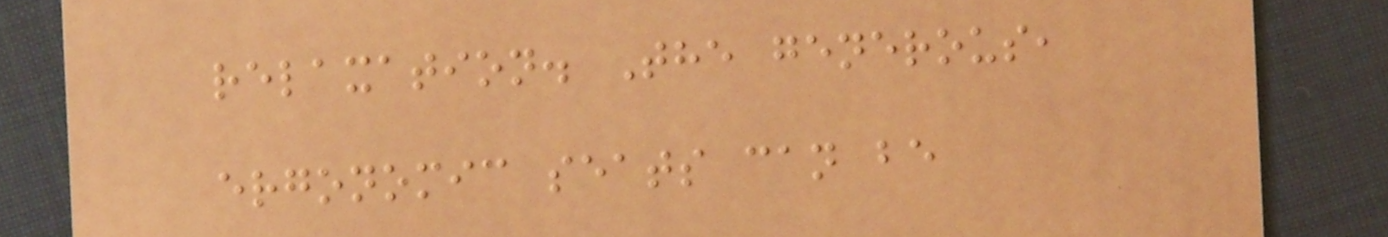relaxation. The generous,
ergonomic seats can be
